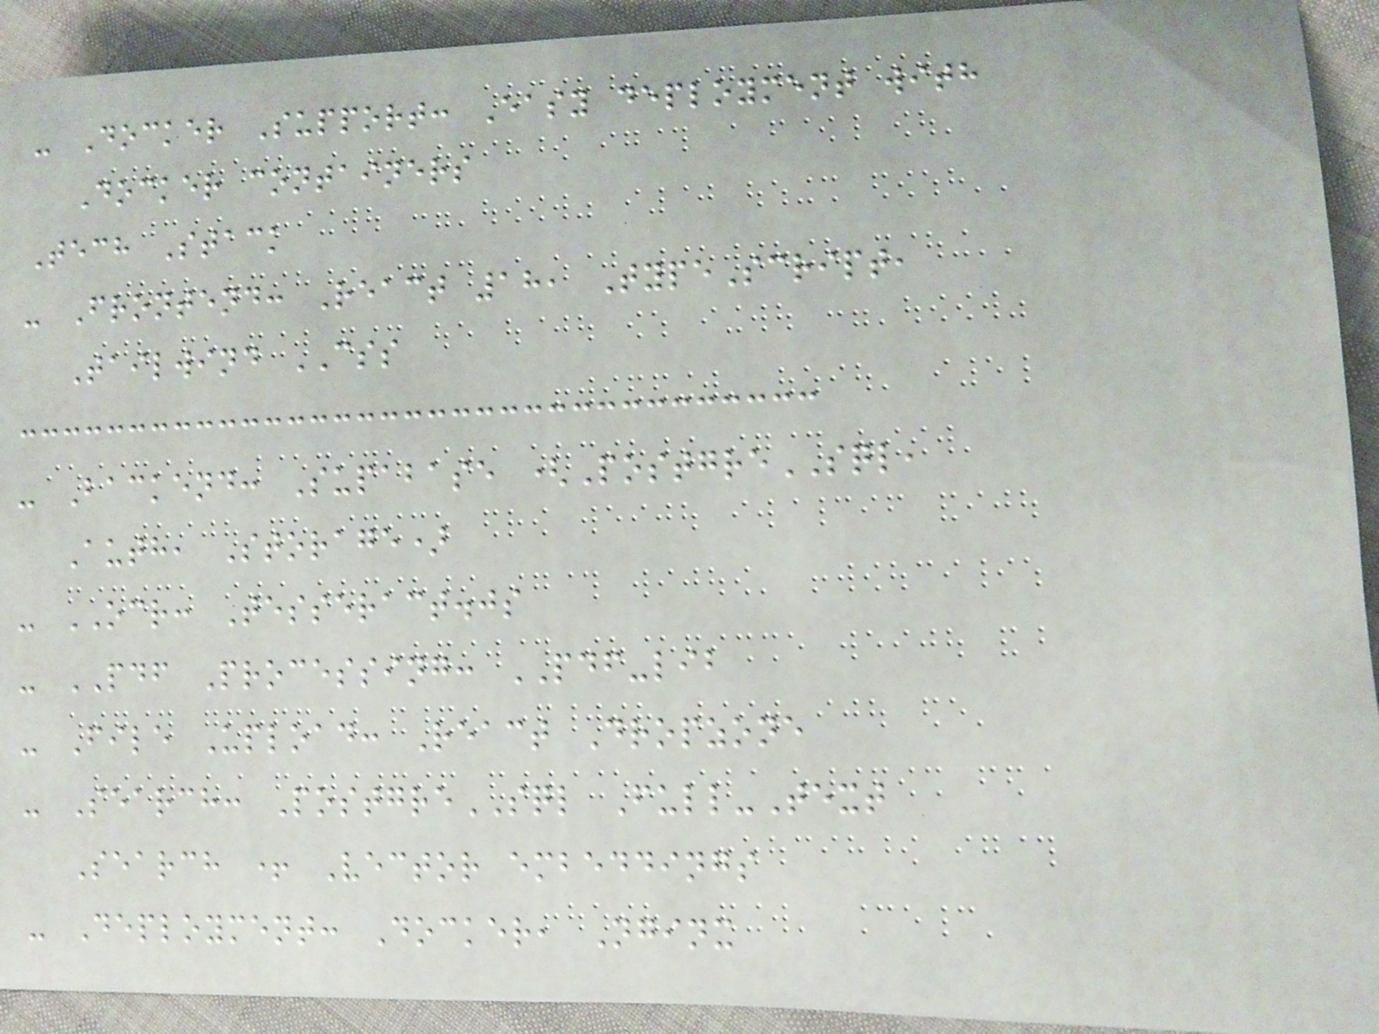- Docker Support: Easy deployment with
Docker containers
Tech Stack
- Frontend: React 18, TypeScript,
Tailwind CSS
- Backend: Supabase (PostgreSQL,
Auth, Storage)
- OCR: Tesseract.js
- PDF Processing: PDF-lib
- File Upload: React Dropzone
- Search: PostgreSQL Full-Text
Search + Vector embeddings
- Deployment: Docker, Nginx
